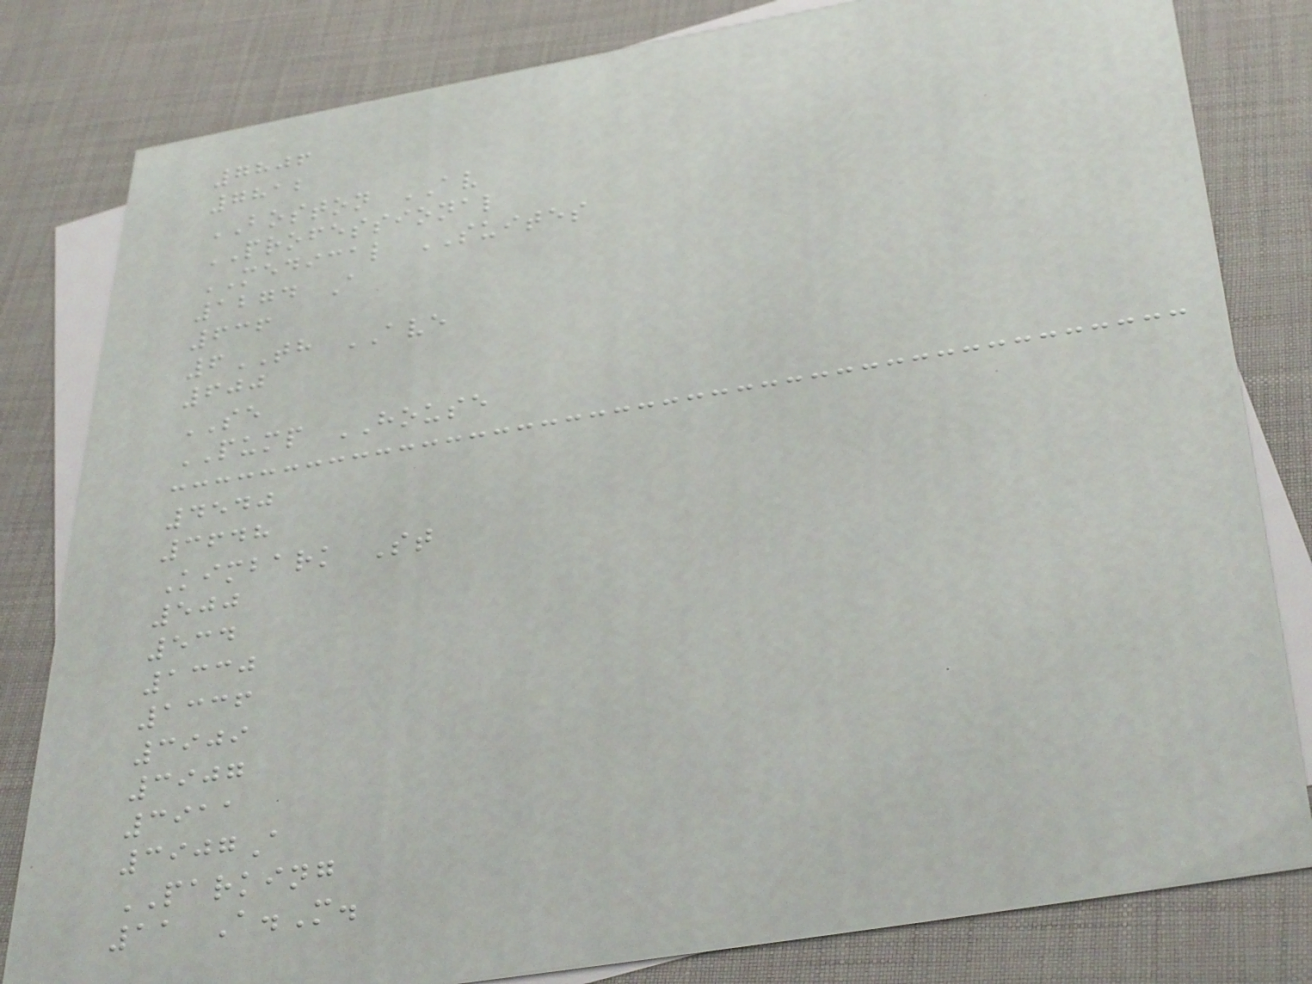7806
7812
BOSTON AV
PROFESSIONAL
MEDICAL SUITES
1274 A
636
6TH AVE
600
SE
PUMP HOUSE
4540
3648
Kimbark St
500
534
1330
1336
3909
3907
3911
3907A
PARKING
11 A.M.
